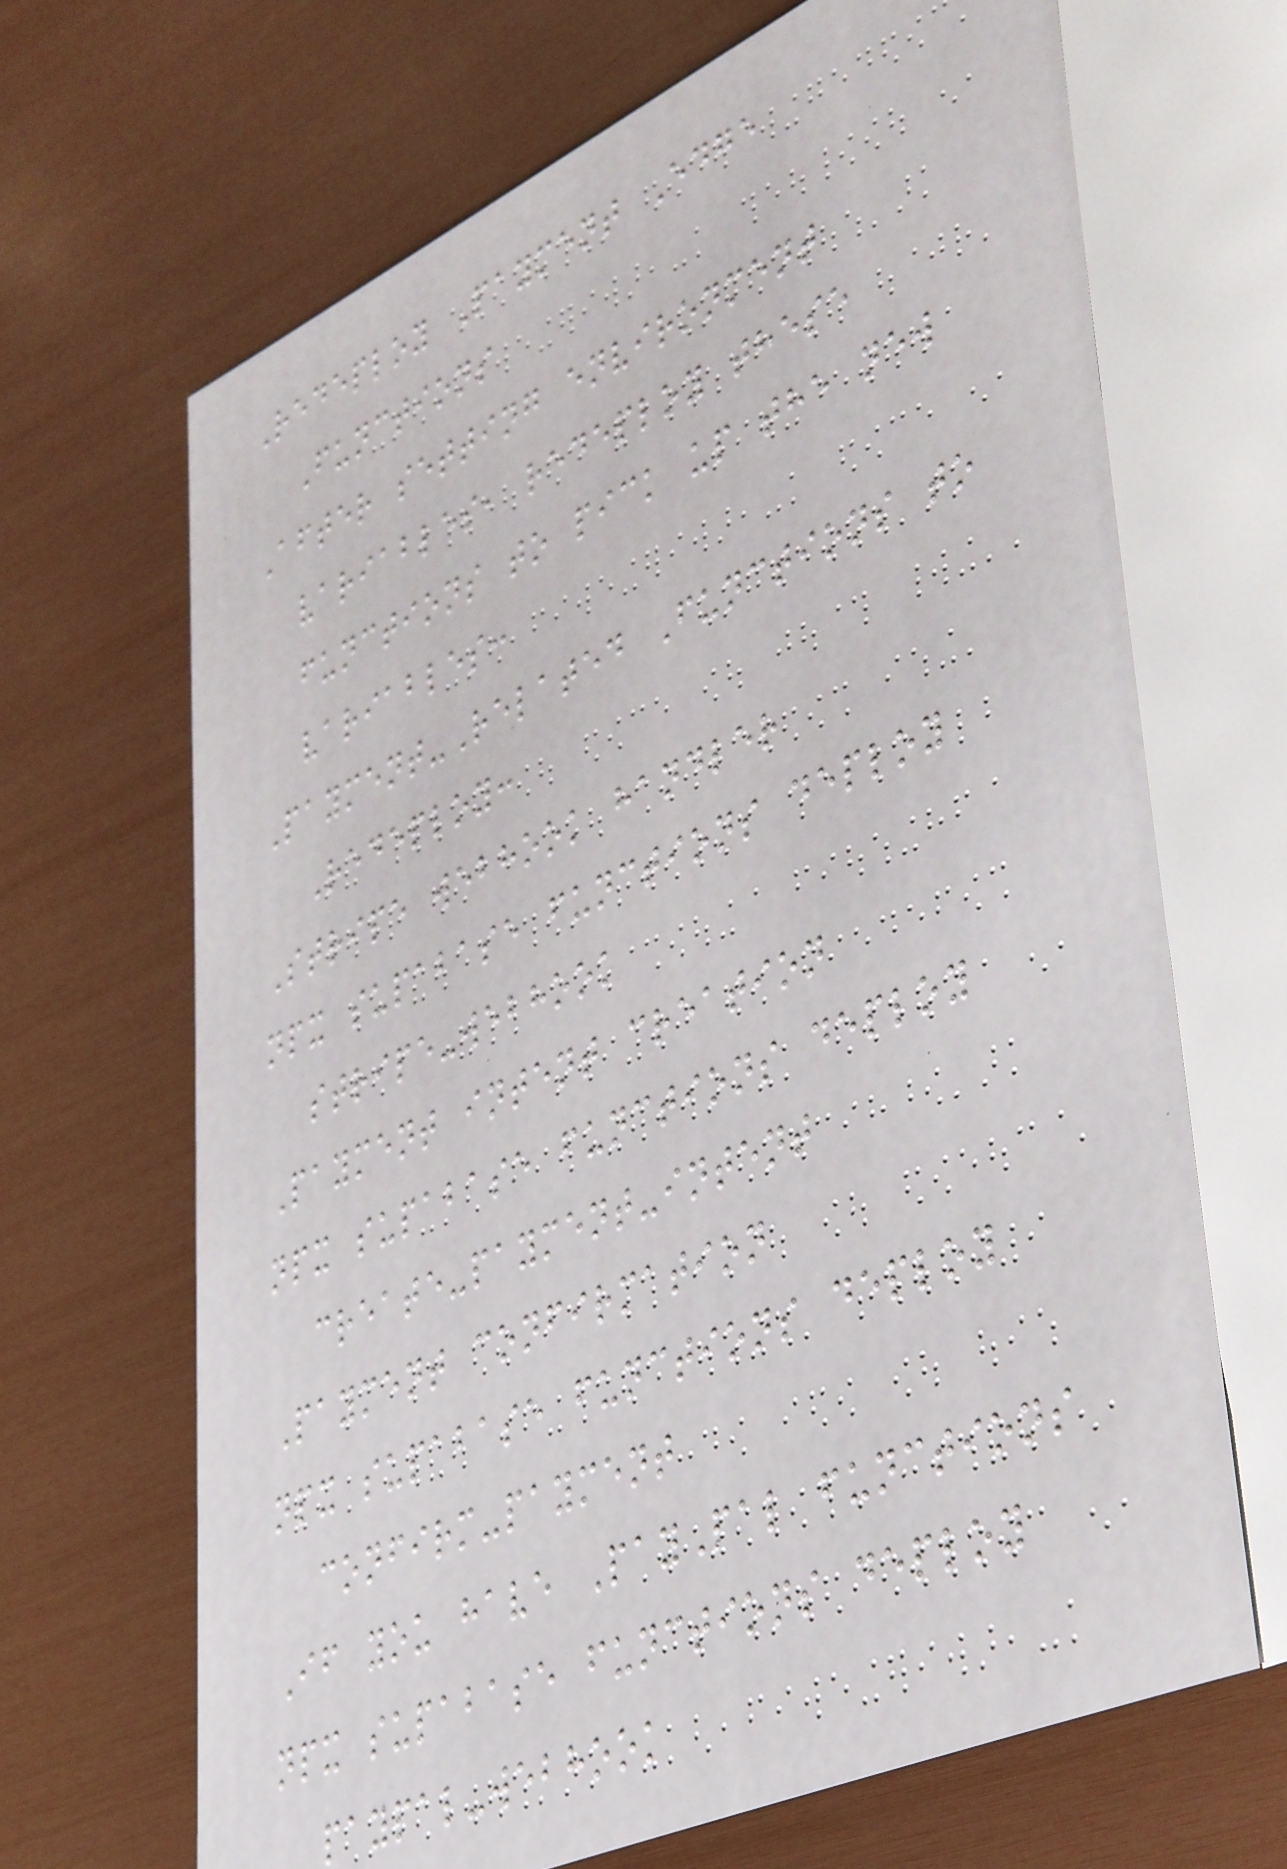Redeploy Payment Edge
Functions
After setting environment
variables, redeploy these
functions to pick up the new
variables:
Payment-Related Functions to
Redeploy:
Stripe webhook handler
npx supabase functions deploy
stripe-webhook
Payment intent creation
npx supabase functions deploy
create-payment-intent
Payment confirmation
npx supabase functions deploy
confirm-payment
If you have PayPal functions
npx supabase functions deploy
paypal-webhook
